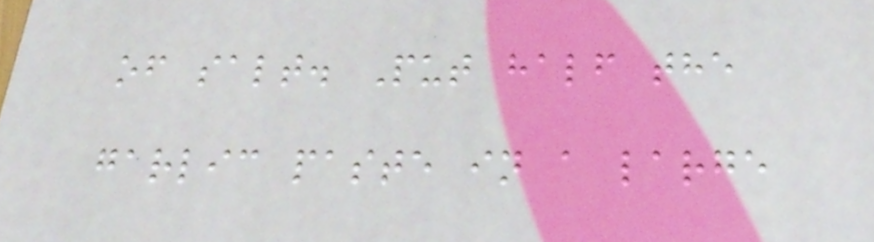of salt. Put half the
garlic paste in a large
